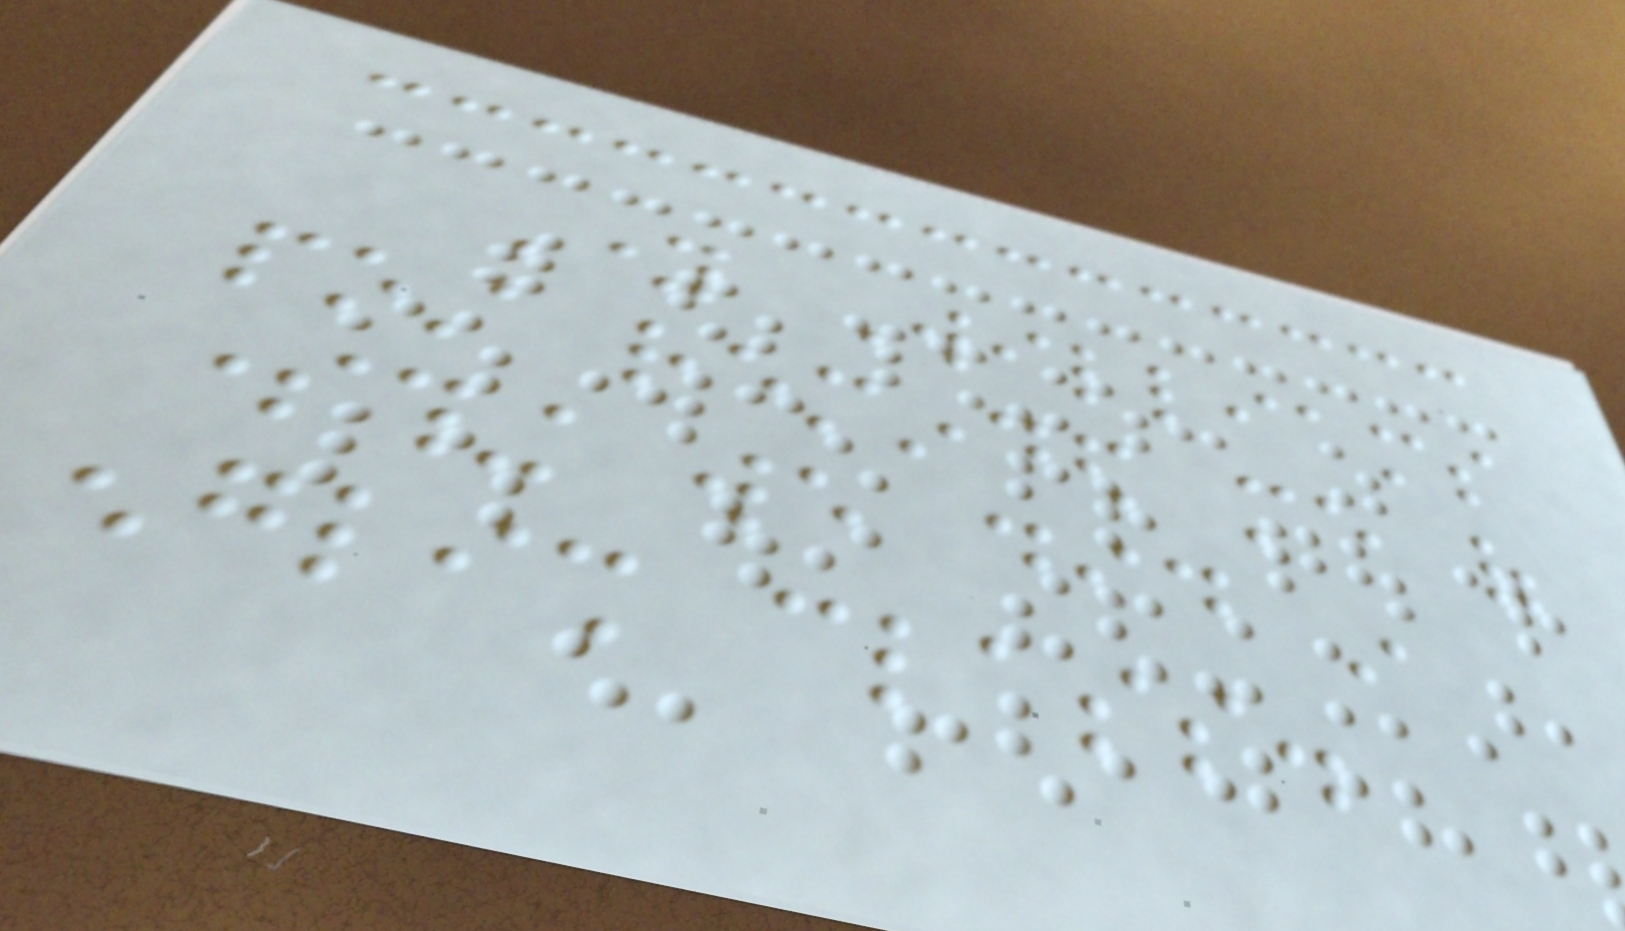Young Williams
post reminded me of
something we did in
english class.
